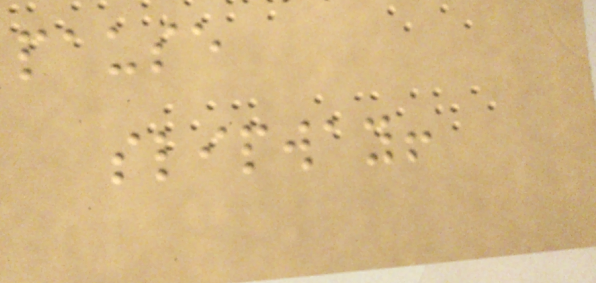pause
slipway!
